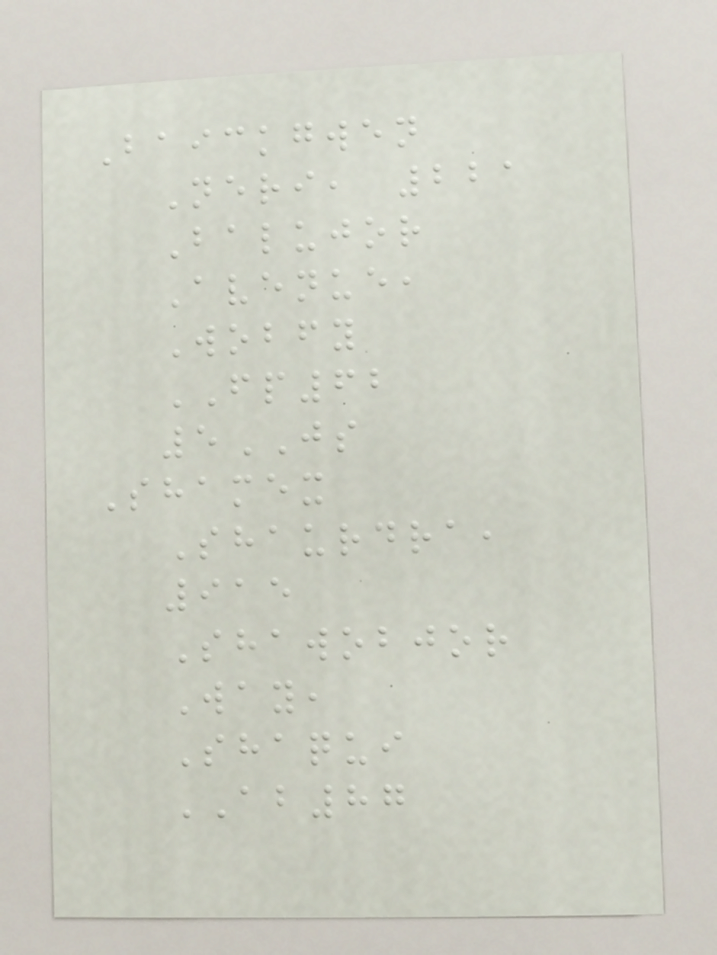Baickgwen
Neri, 221
Balujor
Avenue,
Wobfy
FP62
5JS
Shamex
Shaurdra,
915
Shawobjor
Way,
Shaqui
AB87
